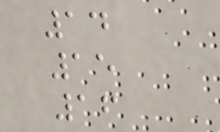14
15
16
